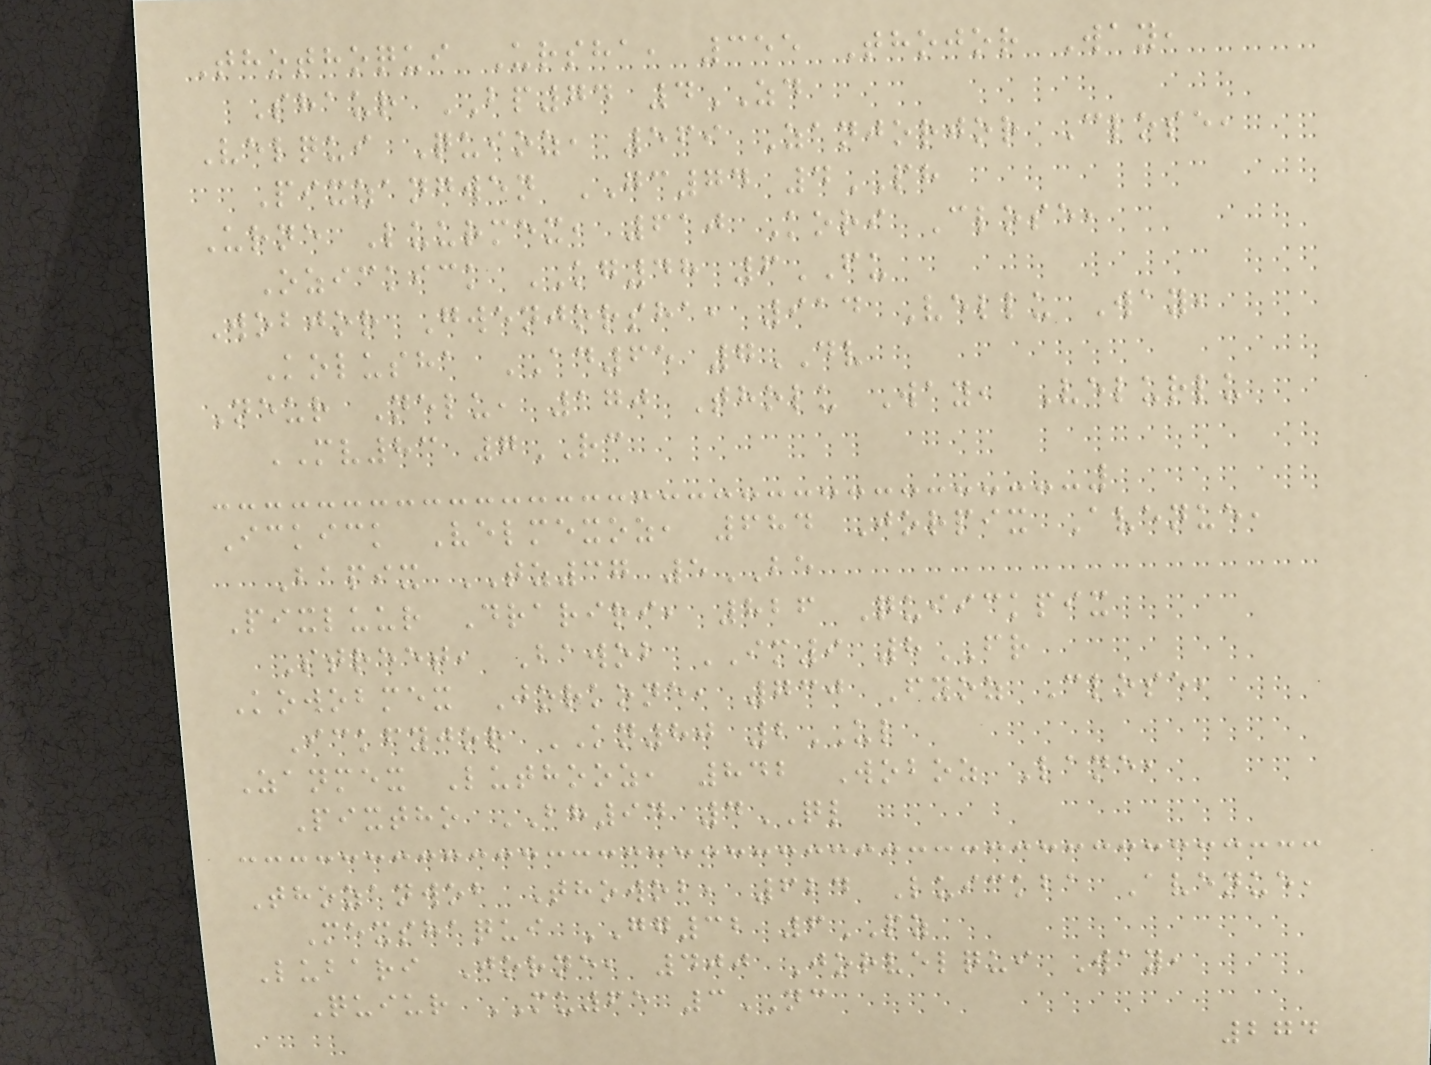Thothoqui Ursha, 355 Thojor Way,
Shaur BP74 4ZD
Velqui Quioz, 569 Zanjorjor Close,
Pixzangwen GC74 4PH
Urne Luurmex, 610 Kori Close,
Ozickick KG48 6FU
Wobjor Gwenjorsha, 914 Vellu Way,
Kolusha AD65 7DV
Neur Nelu, 170 Tholu Way, Velurlu
MV83 7RC
Ickick Velmexoz, 684 Jorpix Avenue,
Bapix TZ37 5BE
Pixluur Drariri, 826 Quiickpix
Street, Bawob IM9 8FR
Kowobmex Jorkone, 730 Fyoz Close,
Ickfyjor KN80 2UL
Zanmex Luthooz, 842 Woboz Lane,
Pixtho BH94 4QL
Thozanwob Thowob, 624 Luickba Avenue,
Mexshaqui GG32 6PZ
Lubari Jorne, 400 Jorvelqui Way,
Quiur MU65 3NC
274
